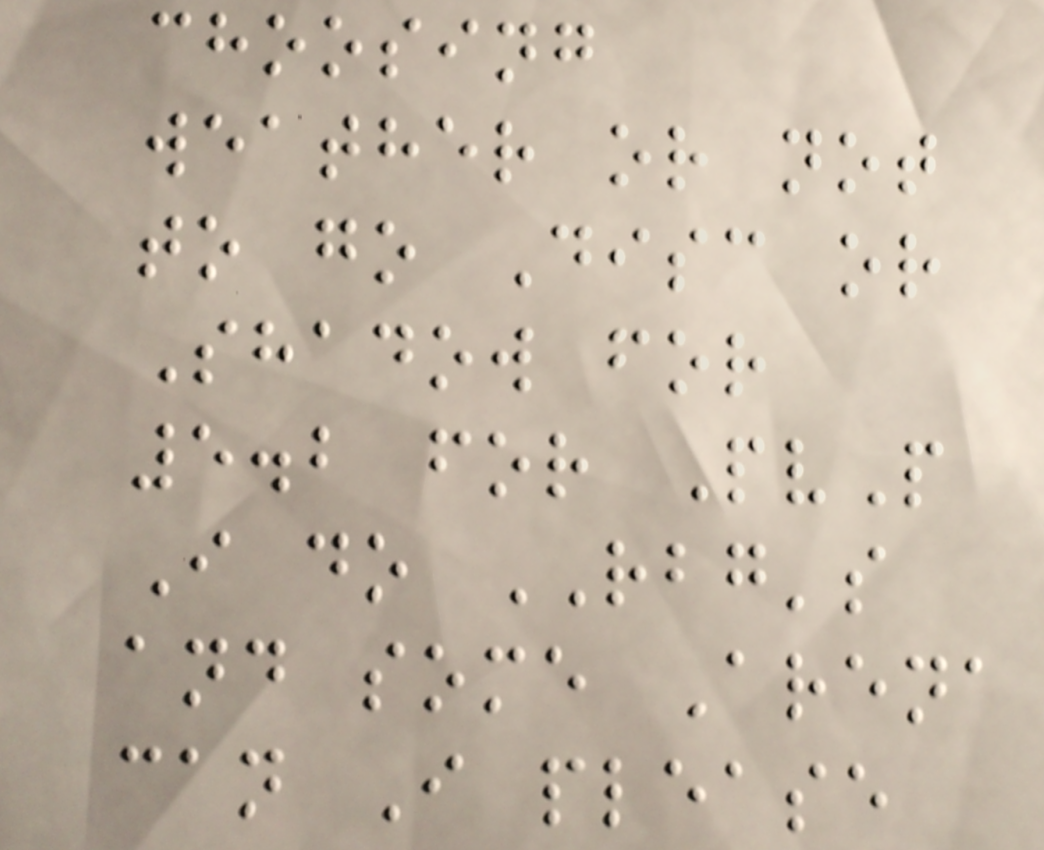choosing
weather or not
to go Disc or
Shadow for
5.2 for PvP
I do RBG's
and some Arena
can I please
